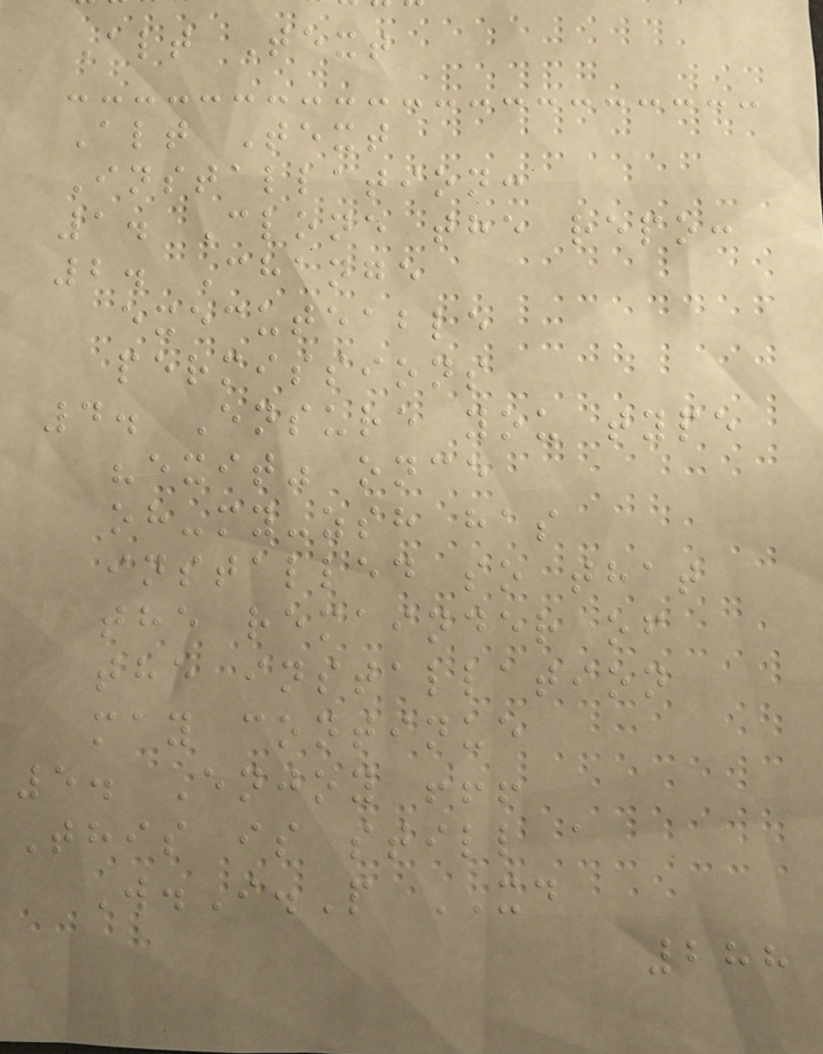Alt Text
Alt Text
Installation:
1. Clone the repo:
2. Change
executeable
permissions
4. Ensure you type
"exit" once
oh-my-zsh has
installed so that
the remainder of
the installation
may continue
5. Enjoy !!!
This is still a
W.I.P XD
288
